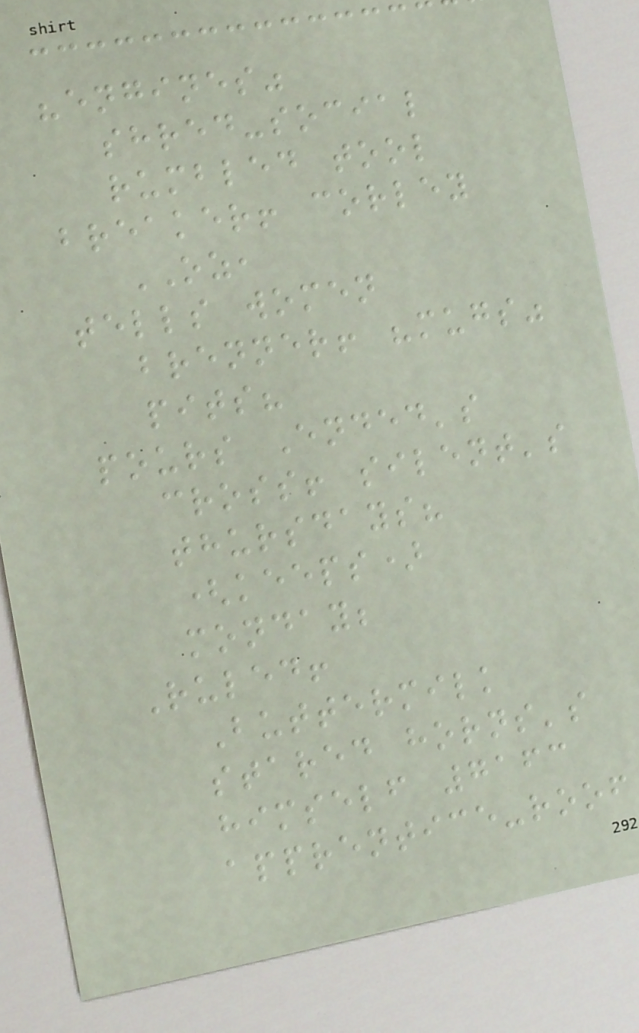"engines"
shred-social
rumbled tool
breaker! corley
OZ,
tells women
brenner! "mugs"
pits?
pours Ended's
cross! silent's
thursdays?
(keeps)
monday;
Ruled!
Buttermilk
stared horns's
himself 7163
apprentice-roof
